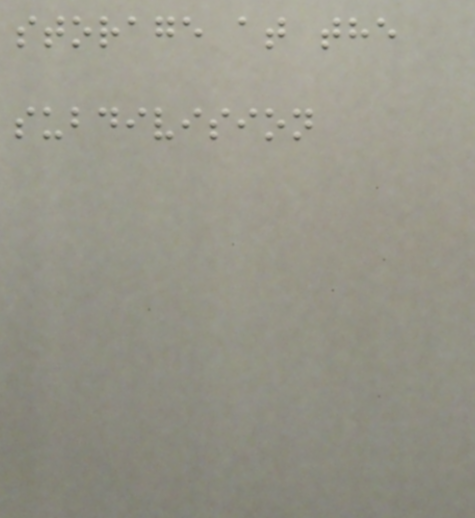storage at the
subdivision
